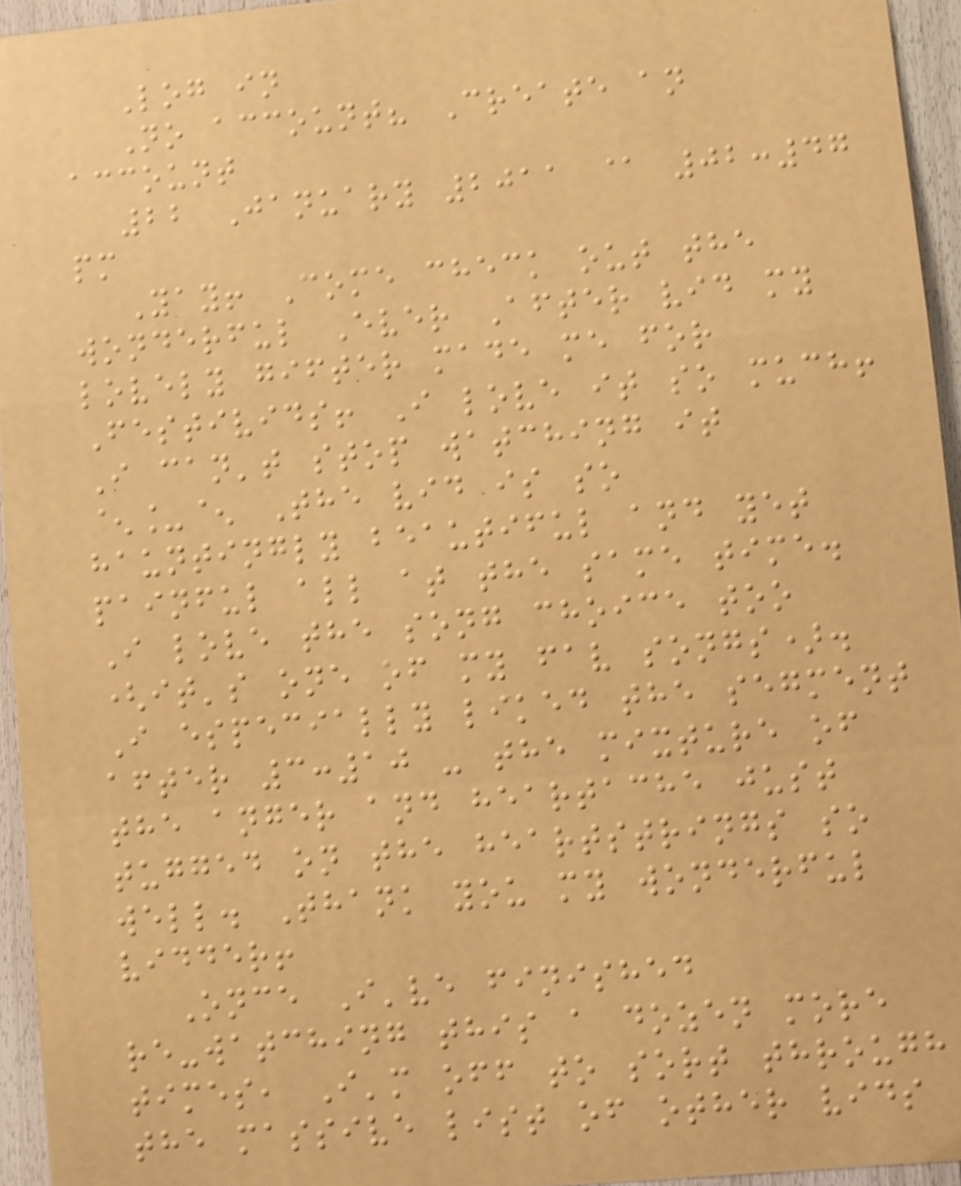Log in
No account? Create an
account
22 January 2011 @ 02:47
pm
Yay! Come check out the
wonderful Ever After vid my
lovely gifter made me for
Festivids! I love it so much!
I can't stop watching it
^_^ The vid is so
hauntingly beautiful and yet
painful all at the same time.
I love the song choice too
(it's one of my fav songs).
I especially liked the segment
after 3:10 - the mixture of
the anger and heartache just
tugged on the heartstrings so
well. Thank you my wonderful
vidder!
Once I've finished
re-watching this a dozen more
times, I'm off to sort through
the massive list of other vids
